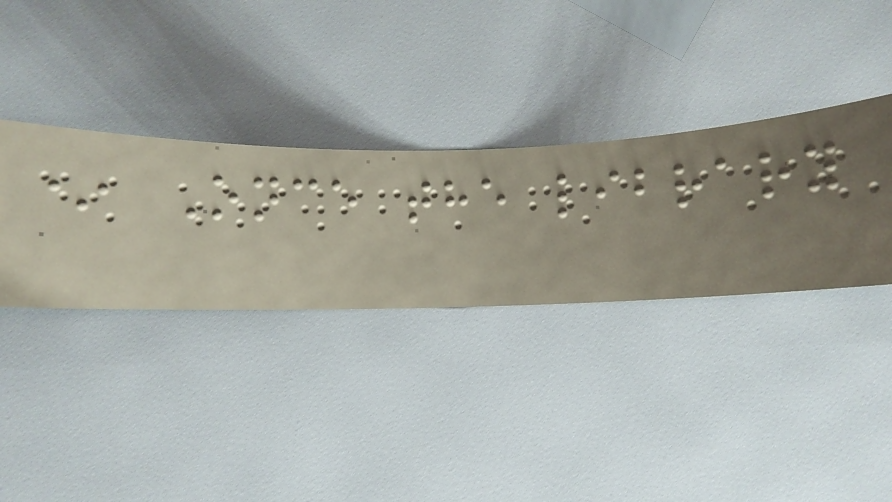* Once the library
